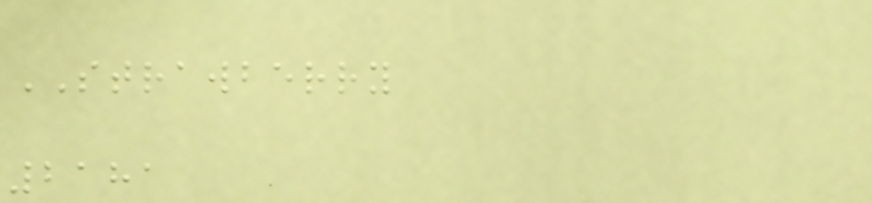STRAWBERRY
2181
